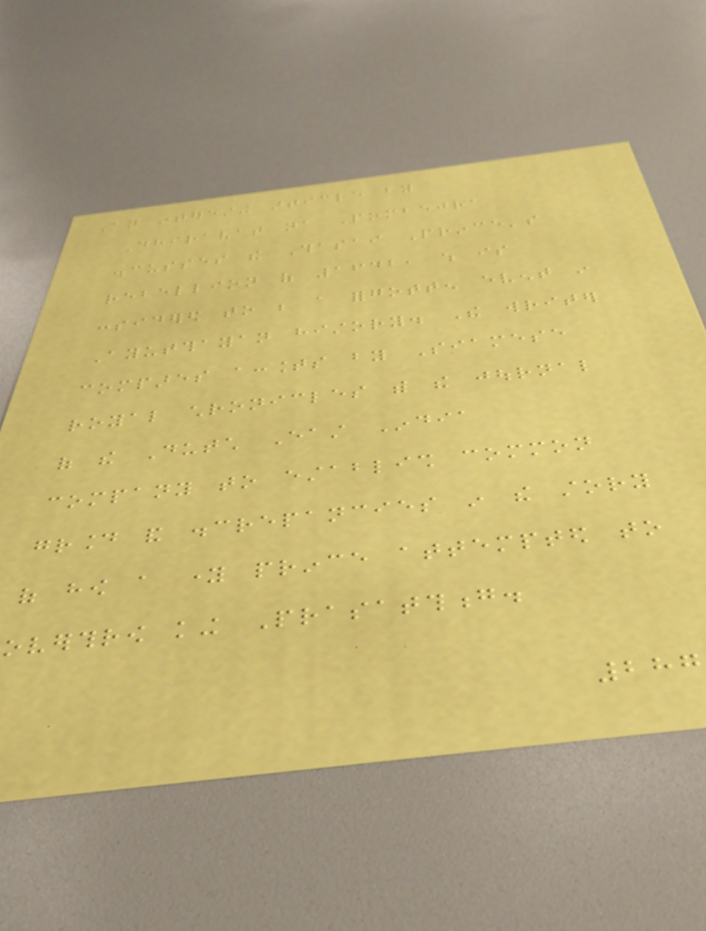An interesting article by
Dhiravat na Pombejra
discusses the Thasai Prince's
rebellion of 1642, which is
considered to be a forgotten event in
Ayutthayan history. The writer
compares accounts by Siamese
royal chronicles with the journal
of the Dutch East India
company to establish common
ground and discrepancies in the story
of how a young prince attempted to
overthrow king Prasatthong.
287
